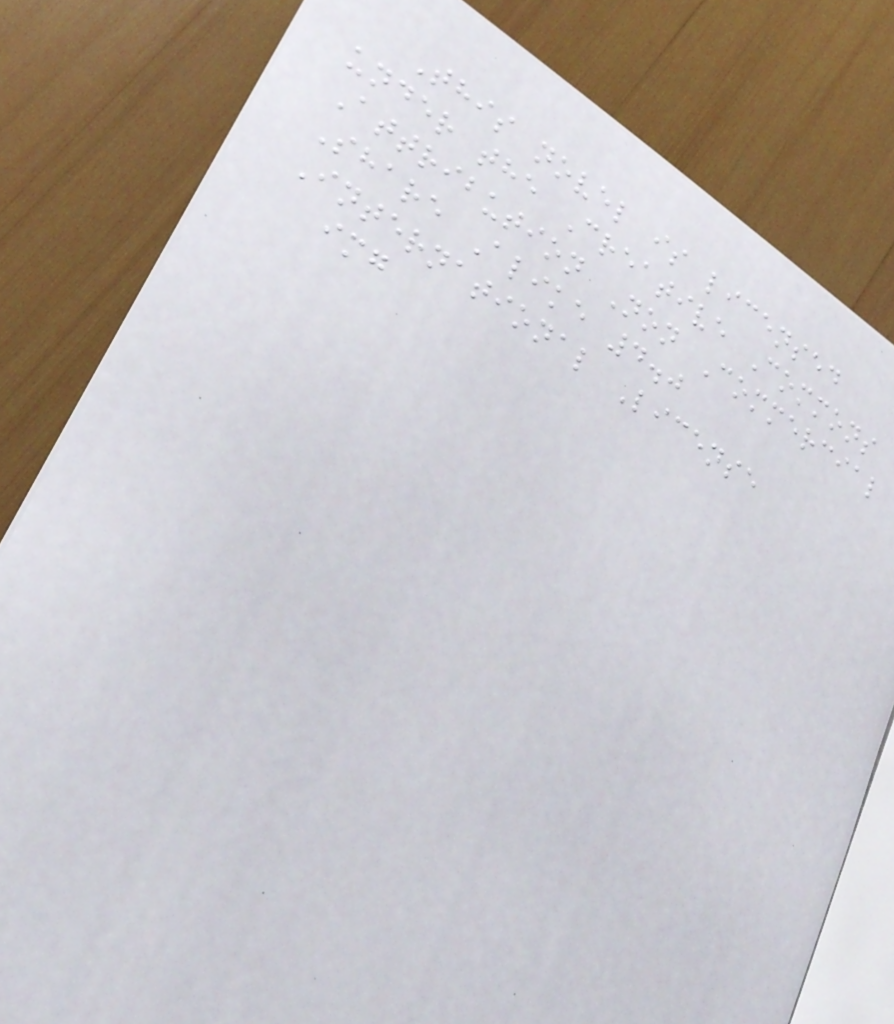This novel is licensed
under the Creative Commons
Attribution Non Commercial
Share Alike 4.0
International License
img
